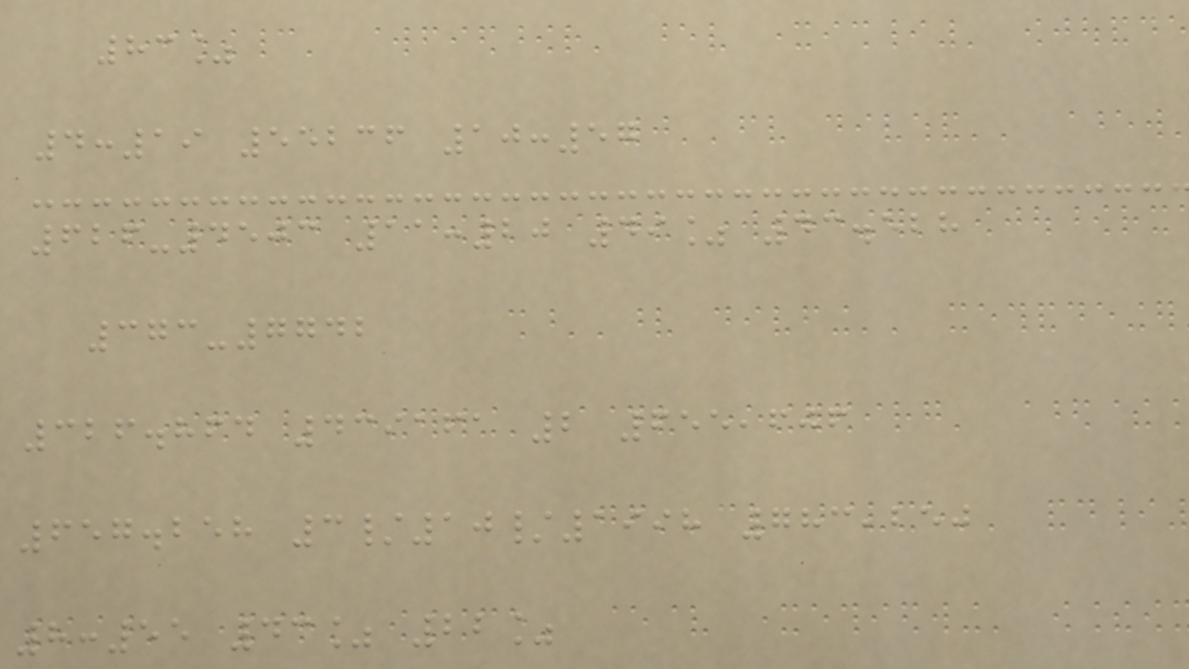83%
4:19 55236 10:57
626-4503 11:20 49% 43.528
373-7742
326.864 439161 2 655,606
657.258 3/10/1998 783,250
8:55 43% 22%
